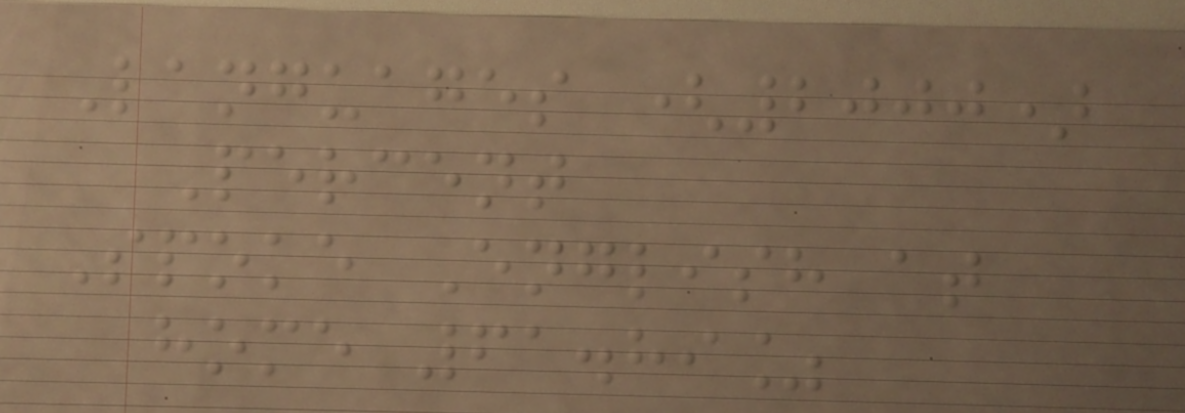Languages (2000)
Percent
Spoke English at
home 61.89%
